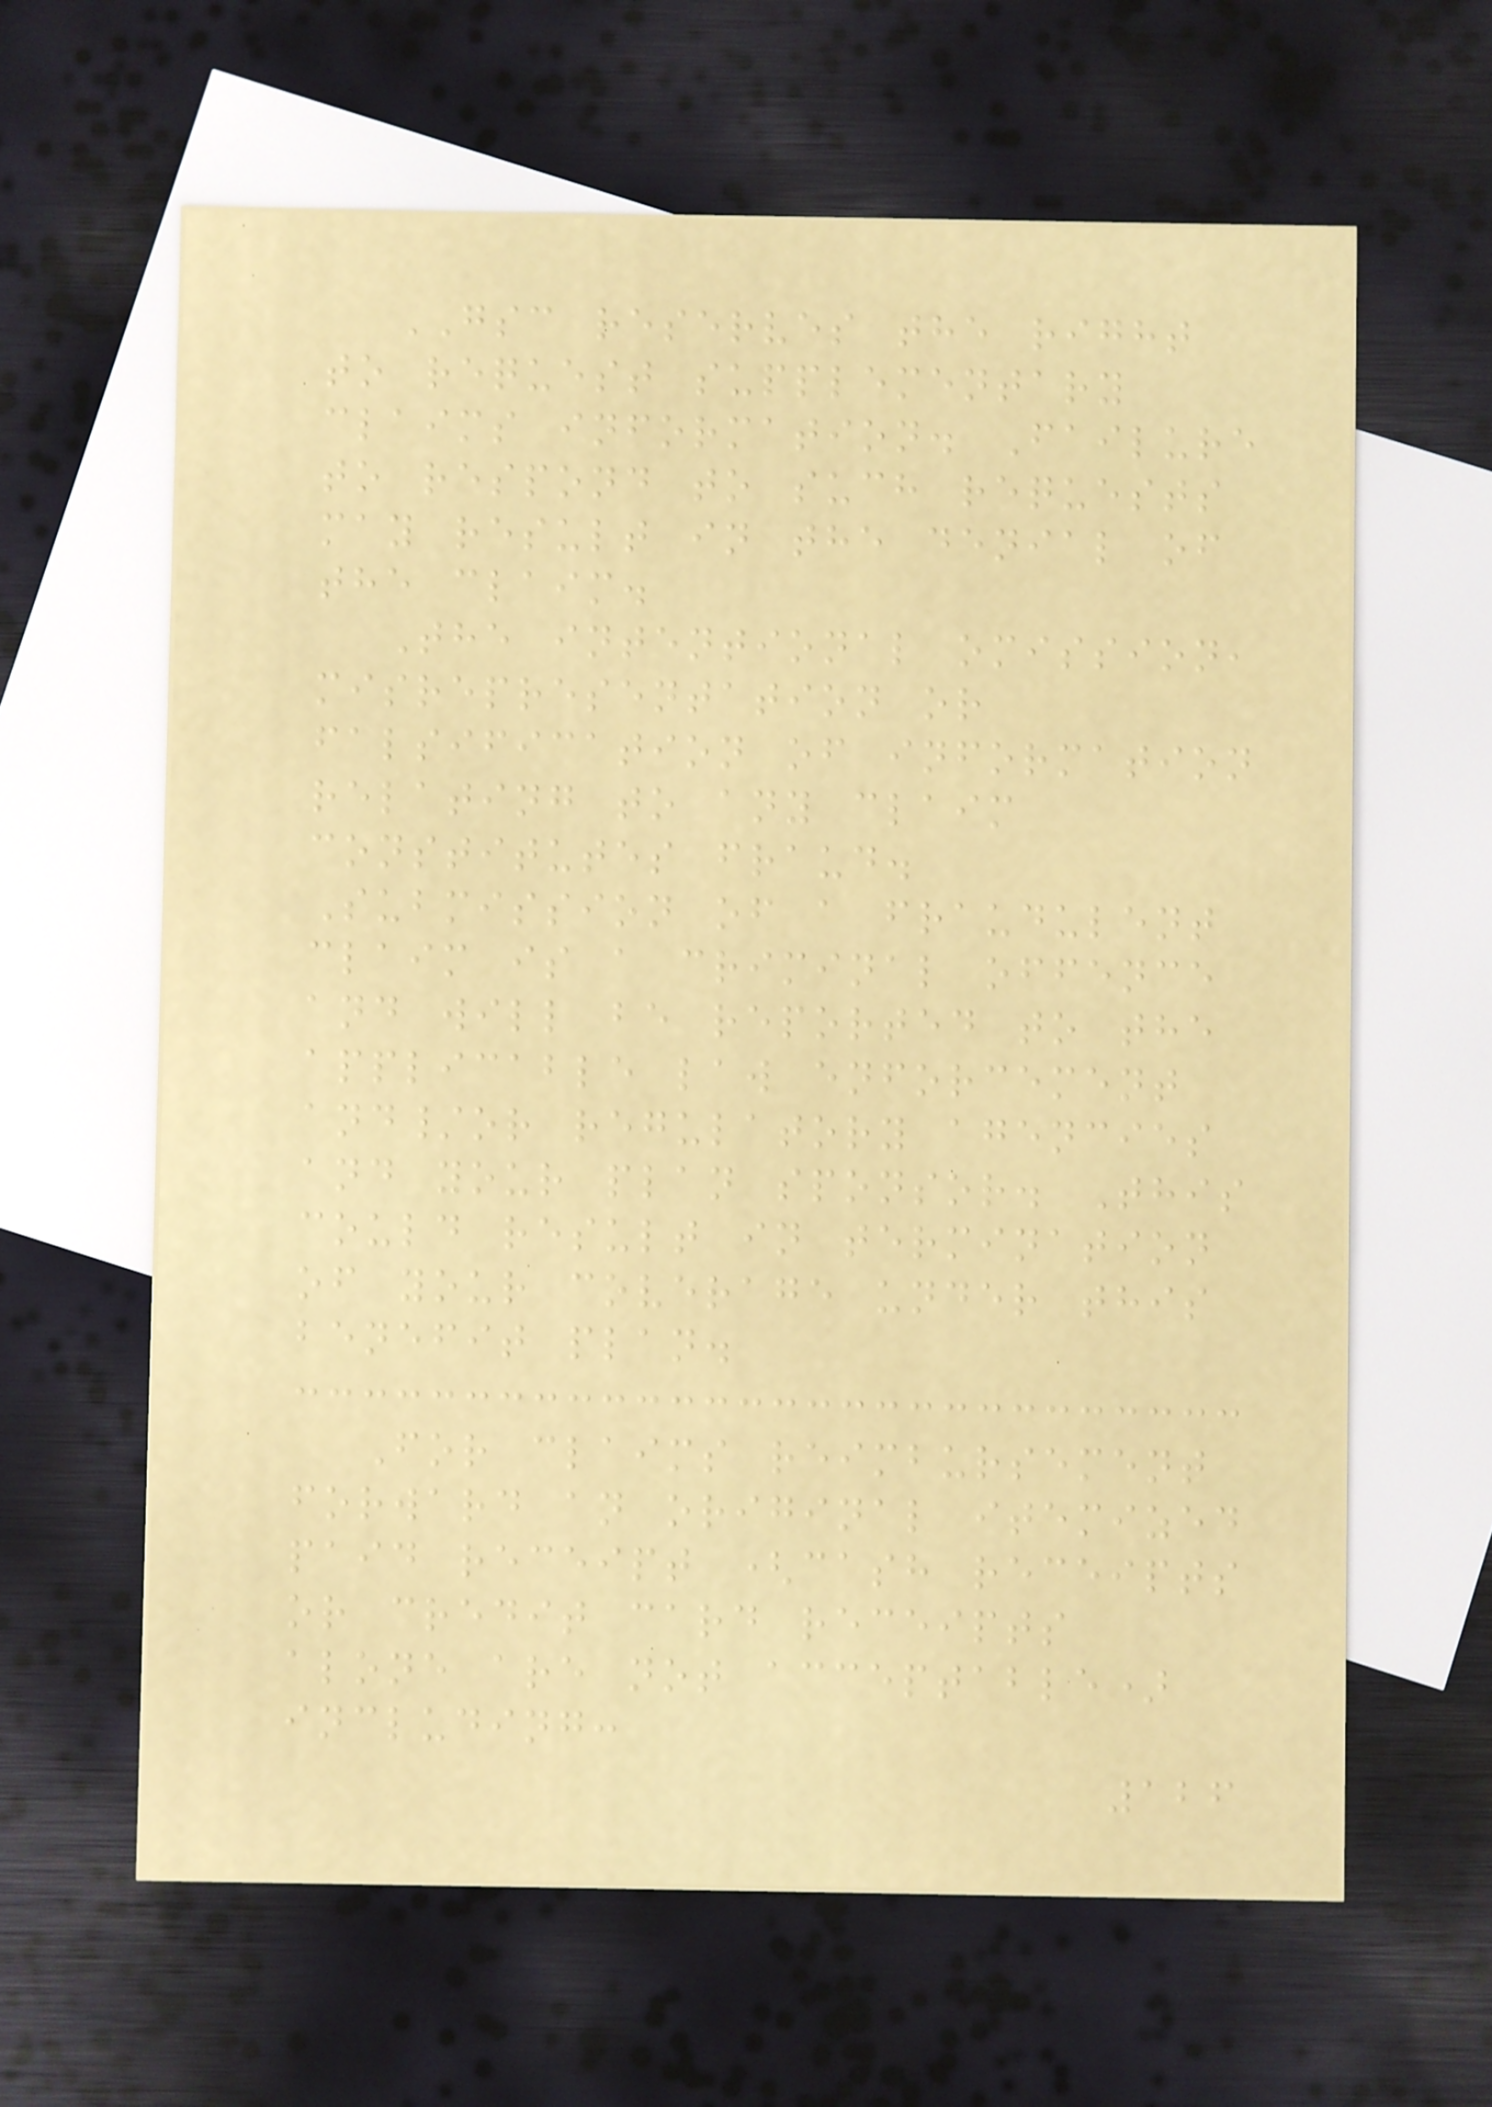GSC reserves the right
to request supplementary
claims information. Failure
to respond to such requests
may result in the denial of
the claim.
The intentional omission,
misrepresentation or
falsification of information
relating to any claim
constitutes fraud.
Submission of a fraudulent
claim is a criminal offence
and will be reported to the
applicable law enforcement
and/or regulatory agencies
and your plan sponsor. This
could result in termination
of your coverage under this
benefit plan.
For claims reimbursement
forward an original itemized
paid receipt (cash receipts
or credit card receipts
alone are not acceptable)
including:
126
